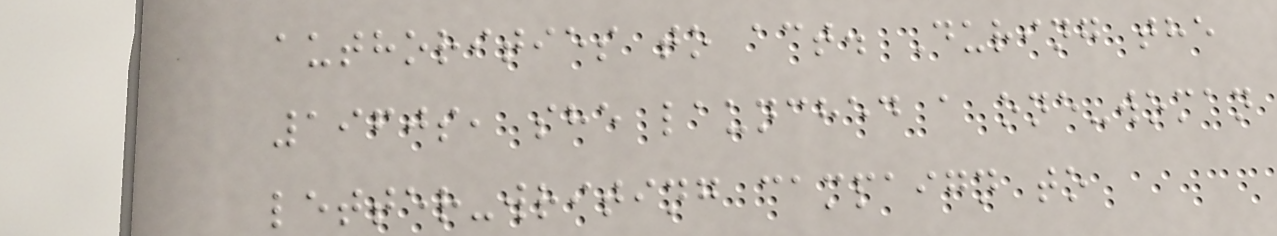authorities to act. During the
1960s, she launched a one-woman
letter-writing campaign to
